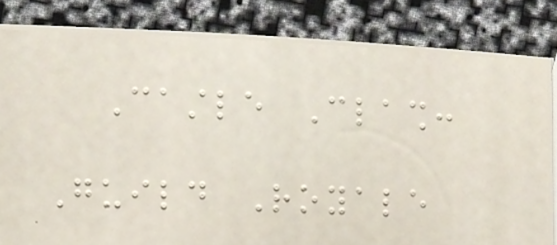Castle Clash:
Guild Royale
